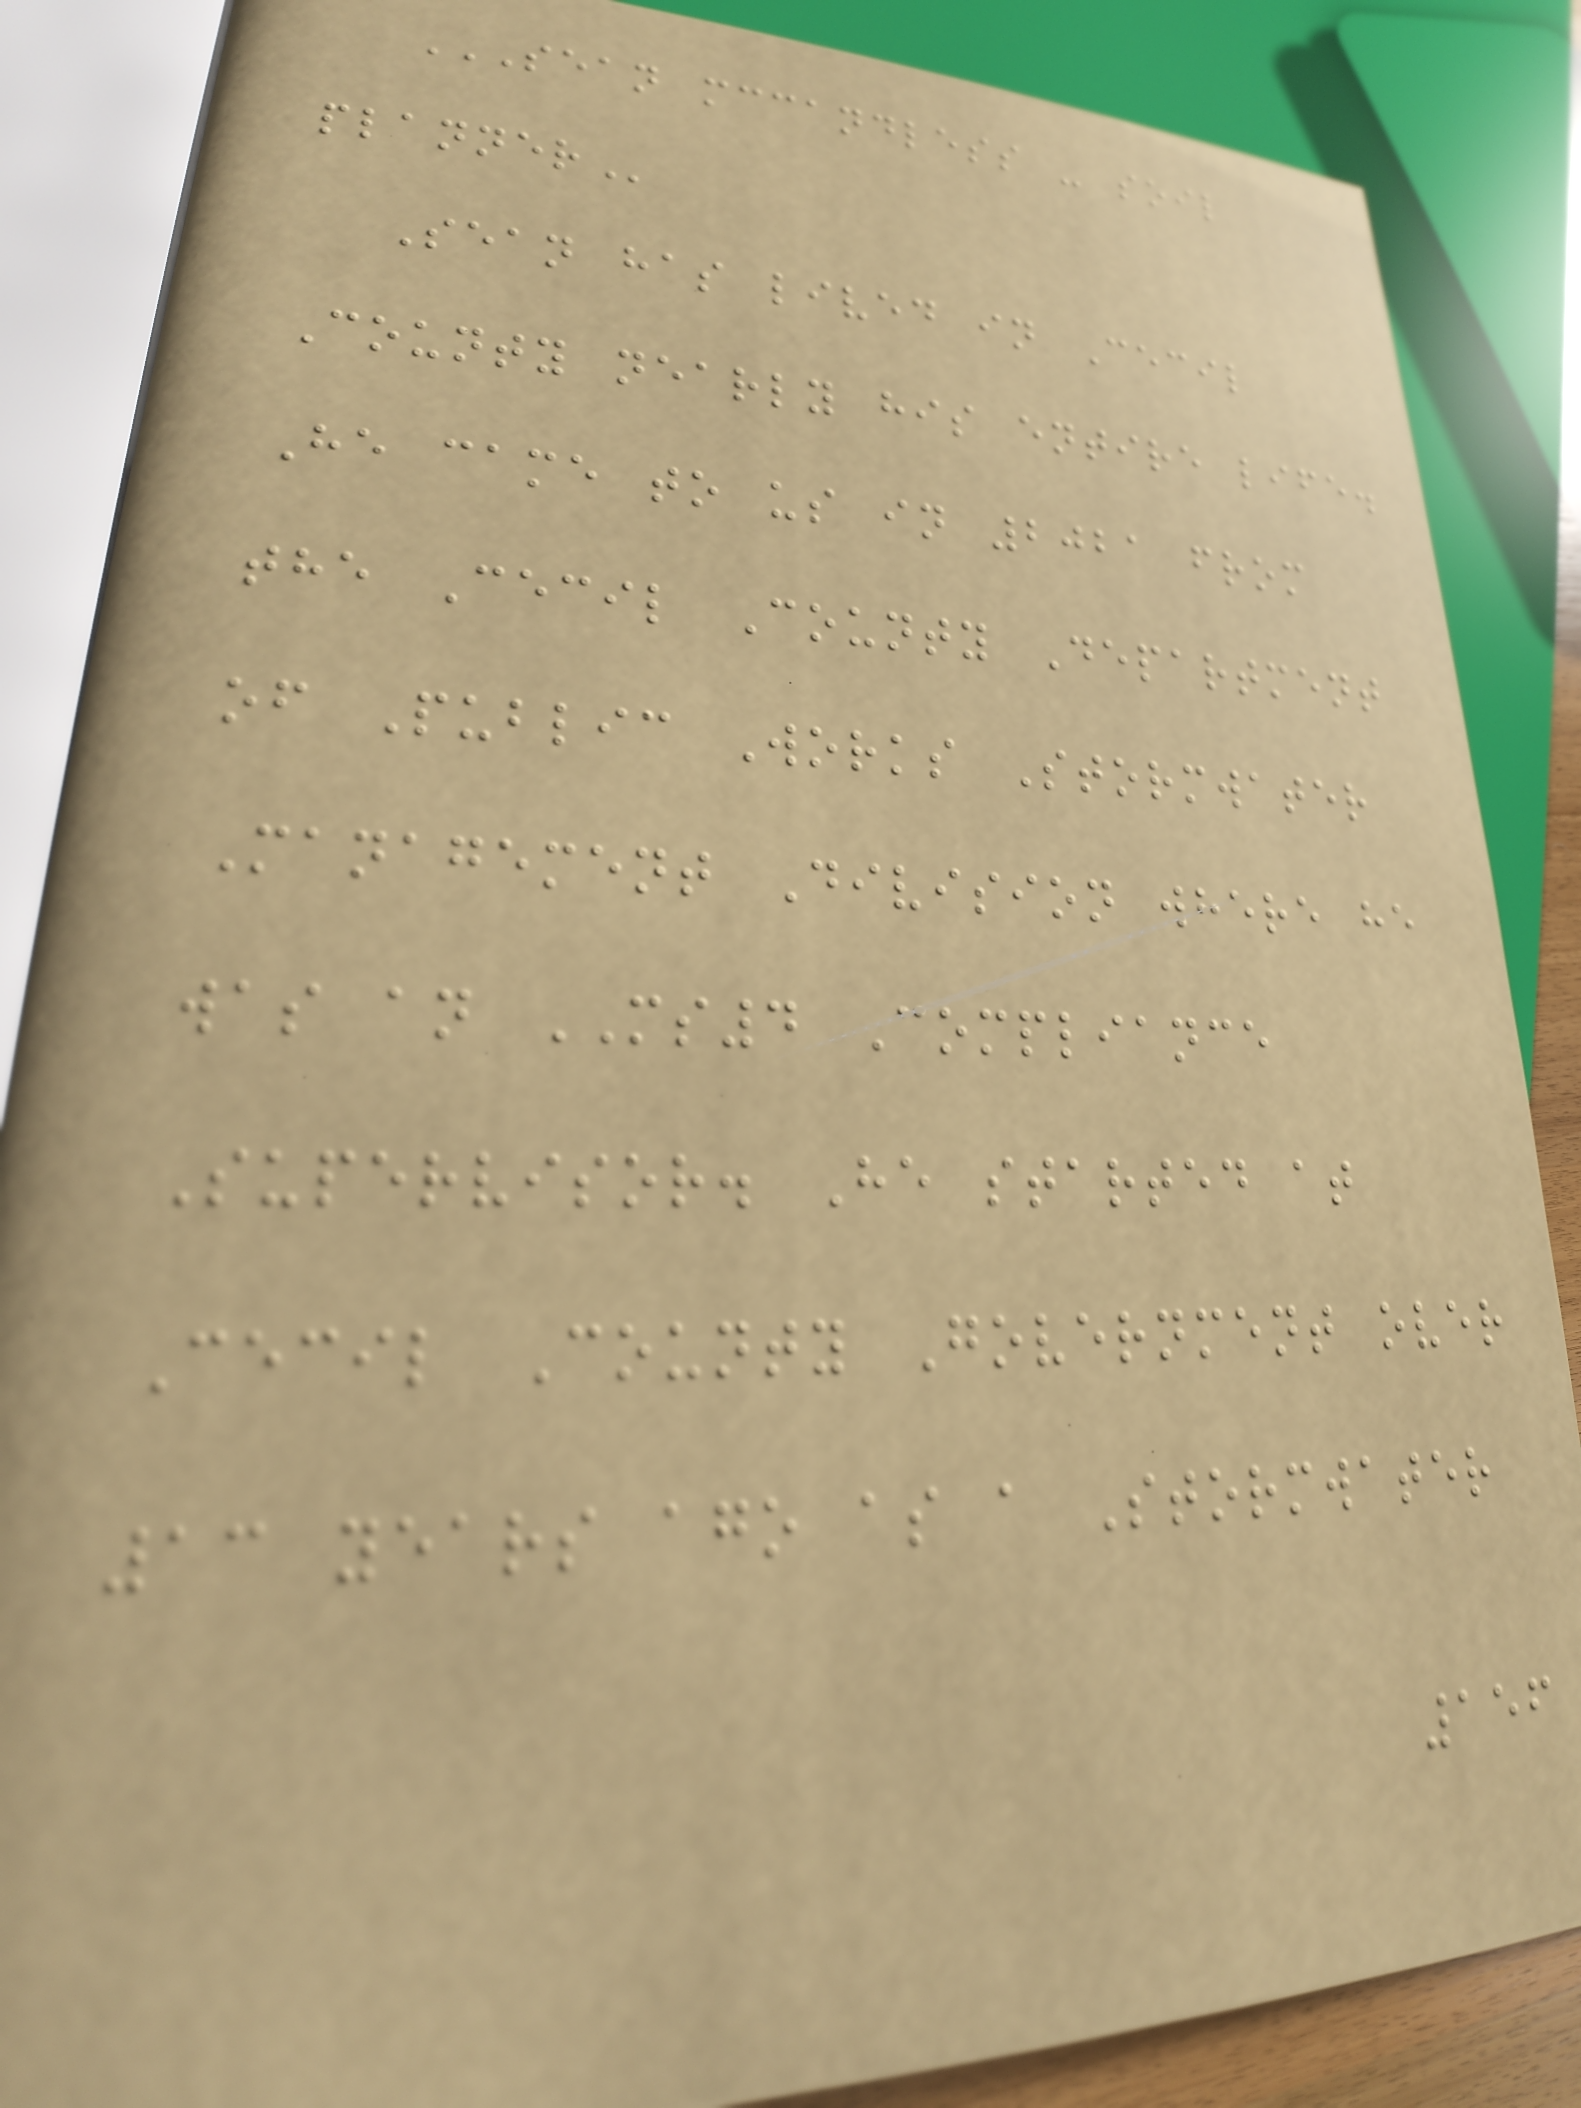SEAN MCCANDLESS - SOIL
PLANNER
Sean has lived in Cecil
County nearly his entire life.
He came to us in 2021 from
the Cecil County Department
of Public Works Stormwater
Management Division where he
was an MS4 Compliance
Supervisor. He started at
Cecil County Government over
13 years ago as a Stormwater
156
